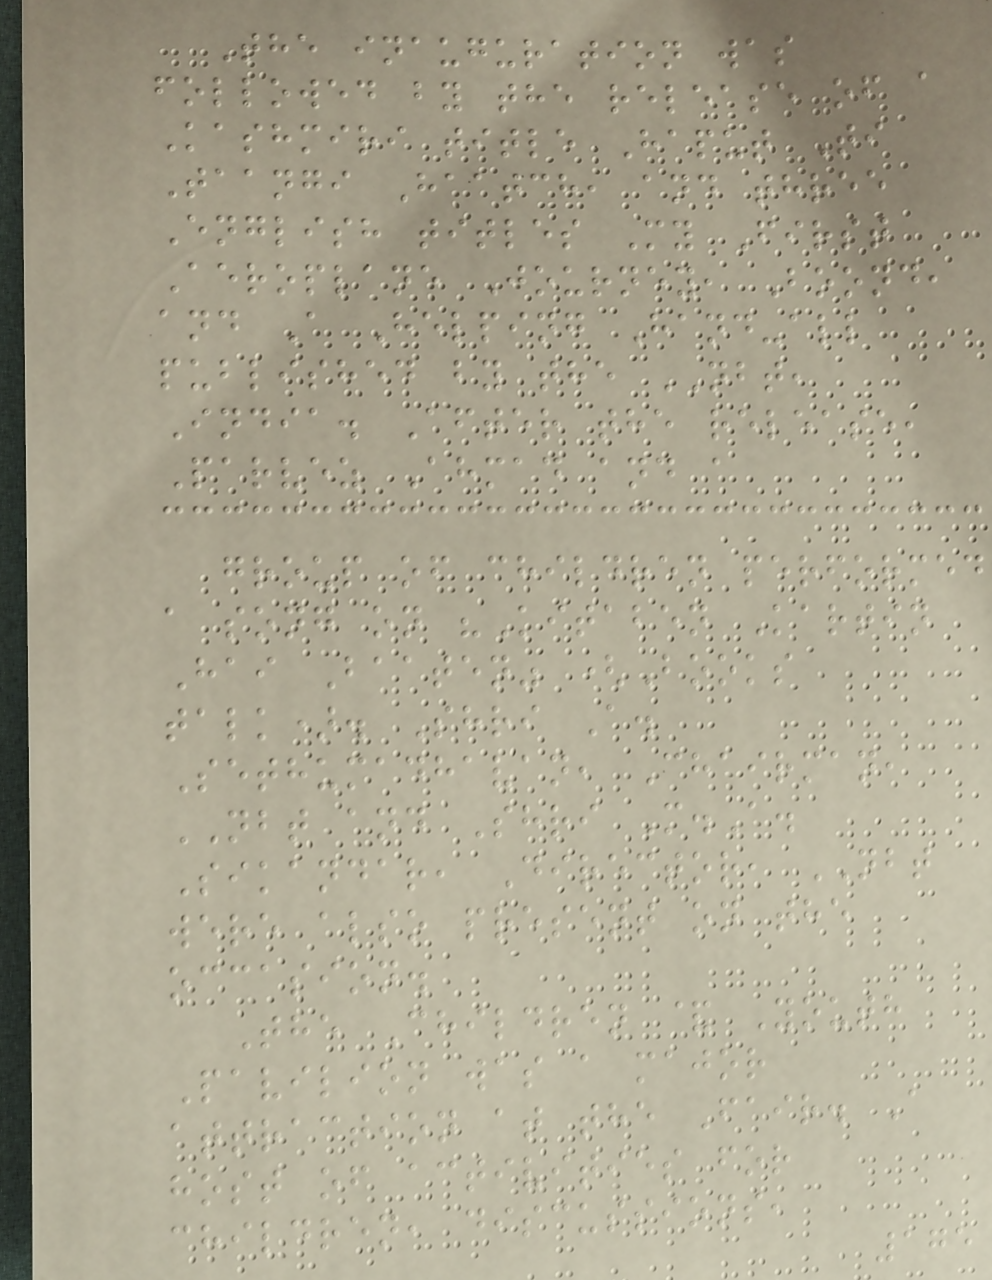The inauguration was
followed by the release of a
Kashmiri title Haput Ti
Taangi Haatch, and three
English titles My First
Aeroplane Journey, Boond,
and A Helping Hand-all
published by the NBT,
India. After the release,
Parvez Ahmad and a
group of children performed
a song on "Kitaben Kartin
Hai Baaten" (Books
talk). Shri A.
Sethumadhavan, Chairman,
NBT and Shri M.A.
Sikandar, Director, NBT
were also present on the
occasion.
The Children & Youth
Pavilion was a major
attraction at the Fair. A
host of activities for
children, discussions,
175
